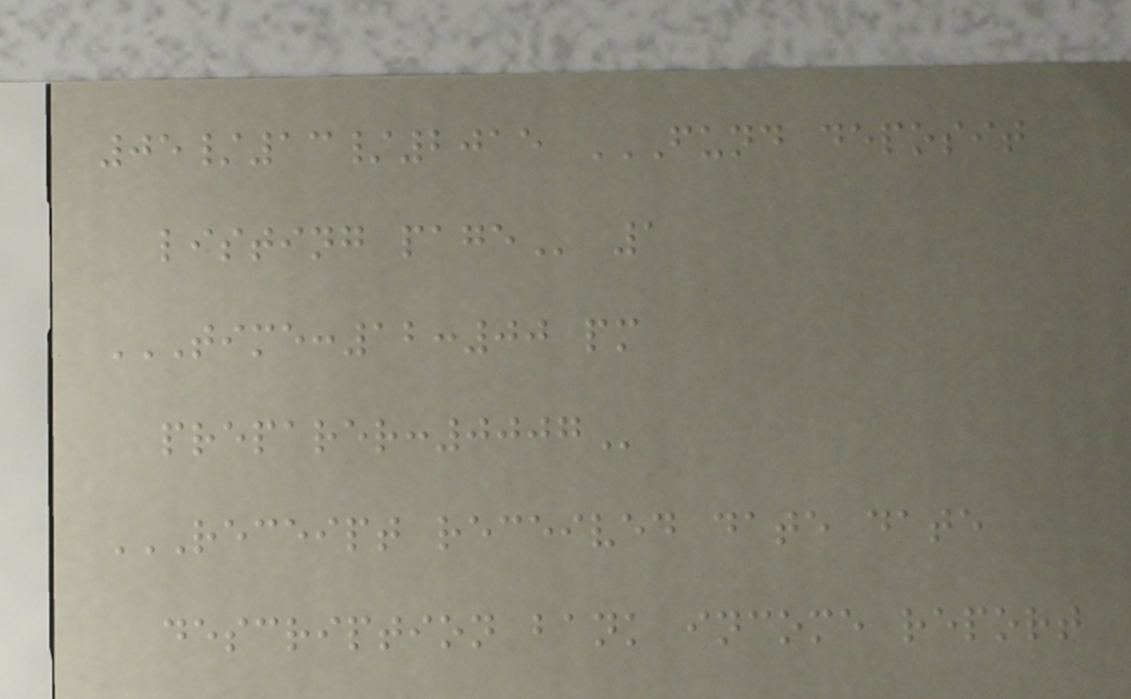05/13/2015 FUND DEPOSIT
LISTING PAGE 1
TIME:12:00 PM
PREPARER:0007
RECEIPT RECEIVED DATE DATE
DESCRIPTION BANK INCOME REPORT
